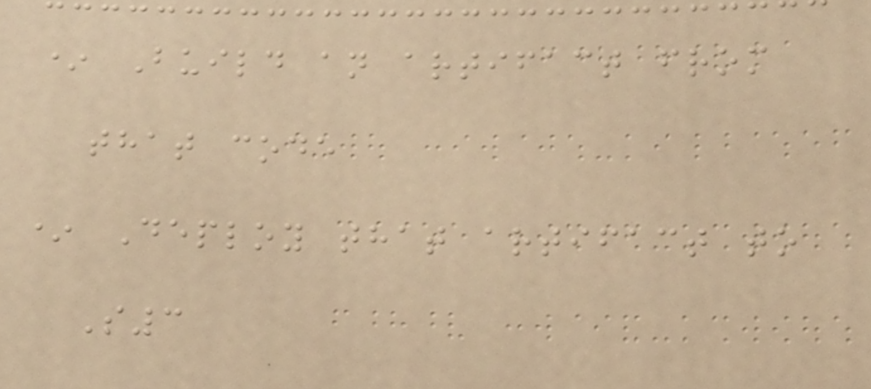* Build an artifact from
that code
* Deploy that artifact to
S3
